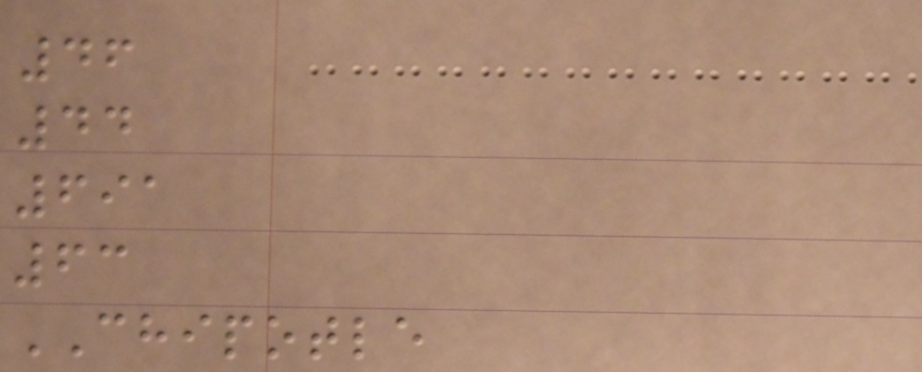46
44
691
63
CHIPOTLE
